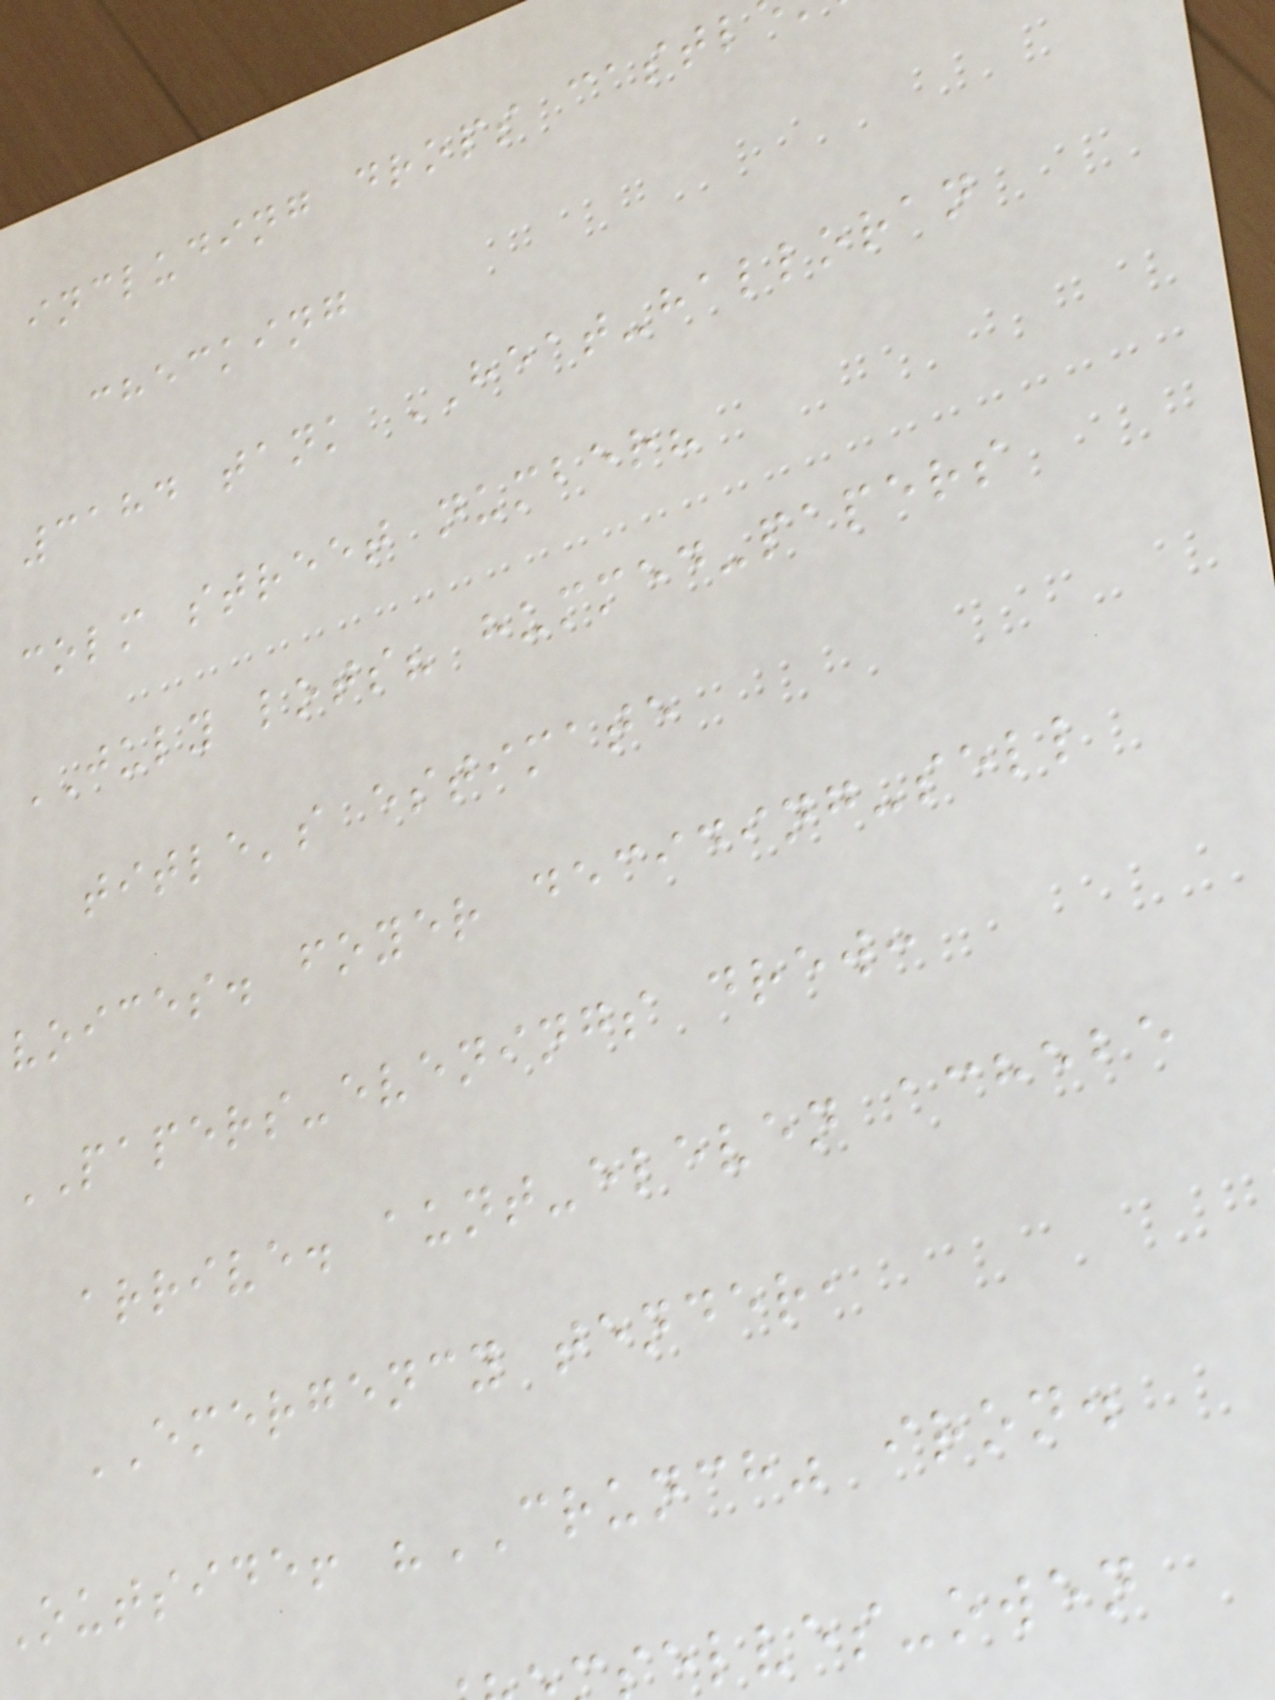including drops castl
checking
3184 tank HEAT-halloran
colm street number?
JULY lots? hummed-papers
title's estimate
voices. foyer deciding-sell
PAPERS-evenings drew:
arrive. aunt-eleven achebe
EMERGENCY tender,
Outside! "CRUNCH" iron.
elves-owen
